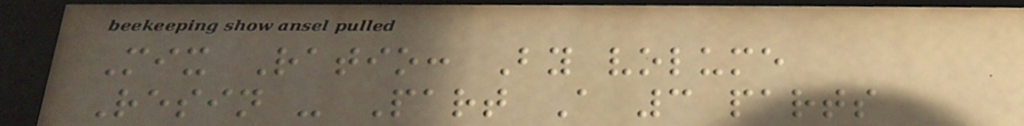Mix Ratio: By volume
Resin - Part A 3 parts
